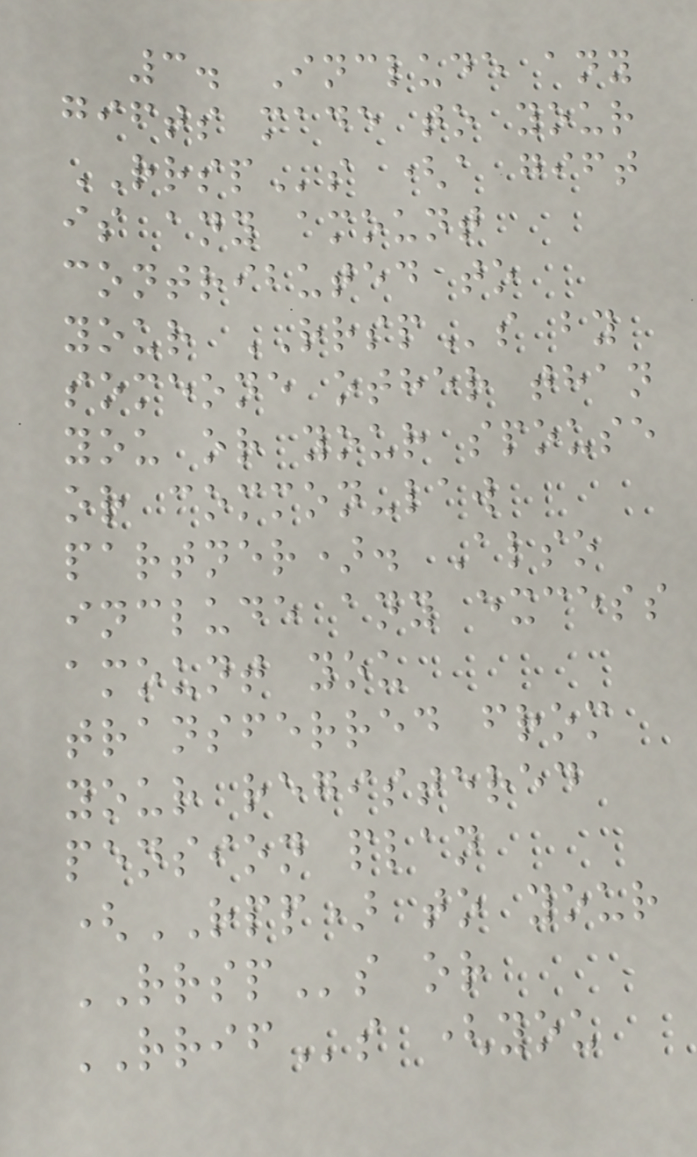3. Include any
gifts made to your
RRSPs (a gift
is any amount
contributed to
your RRSPs by
someone other than
you or your spouse
or common-law
partner). Also
include any excess
amount you
transferred from
your registered
pension plan
(RPP) to your
RRSPs or
RRIFs (you
